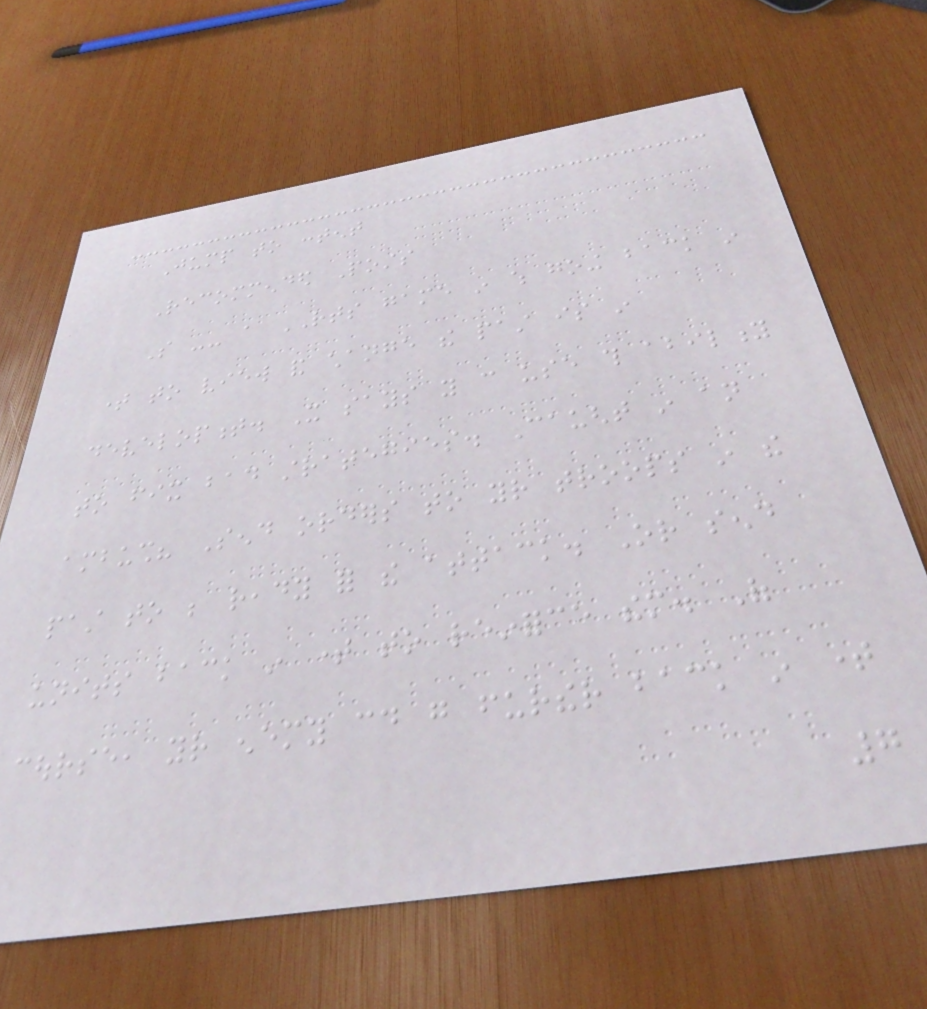Jump to content
Recommended Posts
So -- a RTS game in which going back in
time to view and change the past is in
development. It says you can use this ability
to fix bad strategies. Caught in an
ambush? Send orders to your troops in the
past to be ready for the attack. Or send
units back in time to reinforce them. Of
course, your enemy could go further back in time
7
